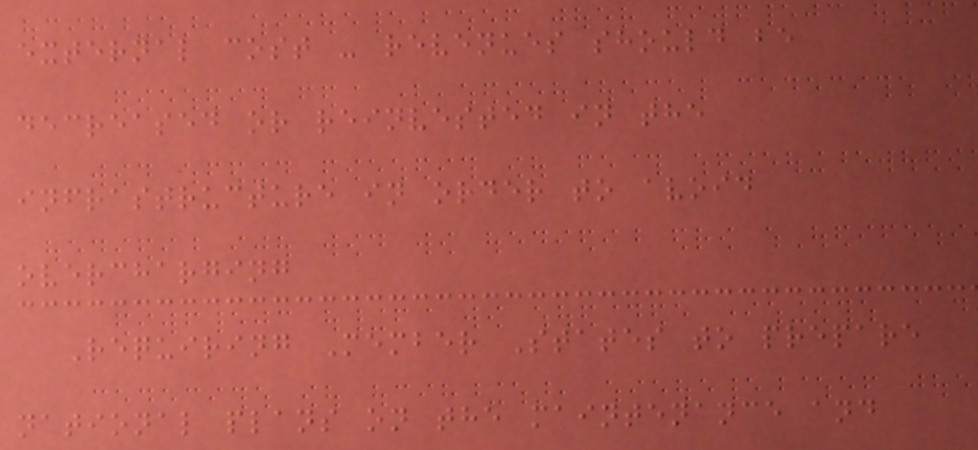external cost - revenues should be
decreased or reinvested in the
infrastructure in order to avoid
overcharging
Requiring Member States to prepare
national plans on the maintenance and
